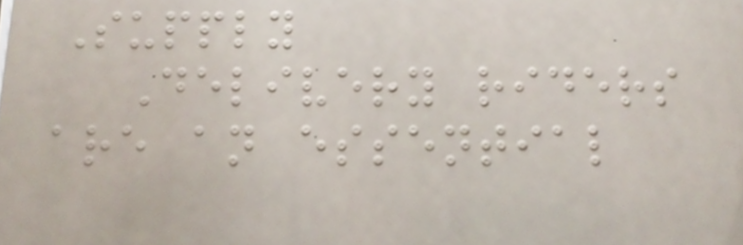Supply
Delivery riders
are an essential
